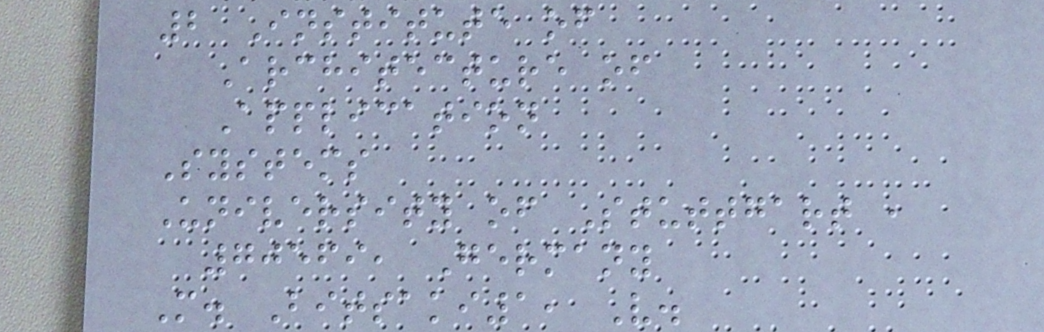2 Institute of
Architecture of
Application
Systems
University of Stuttgart ,
70569, Germany
M. Bitsaki1, V.
